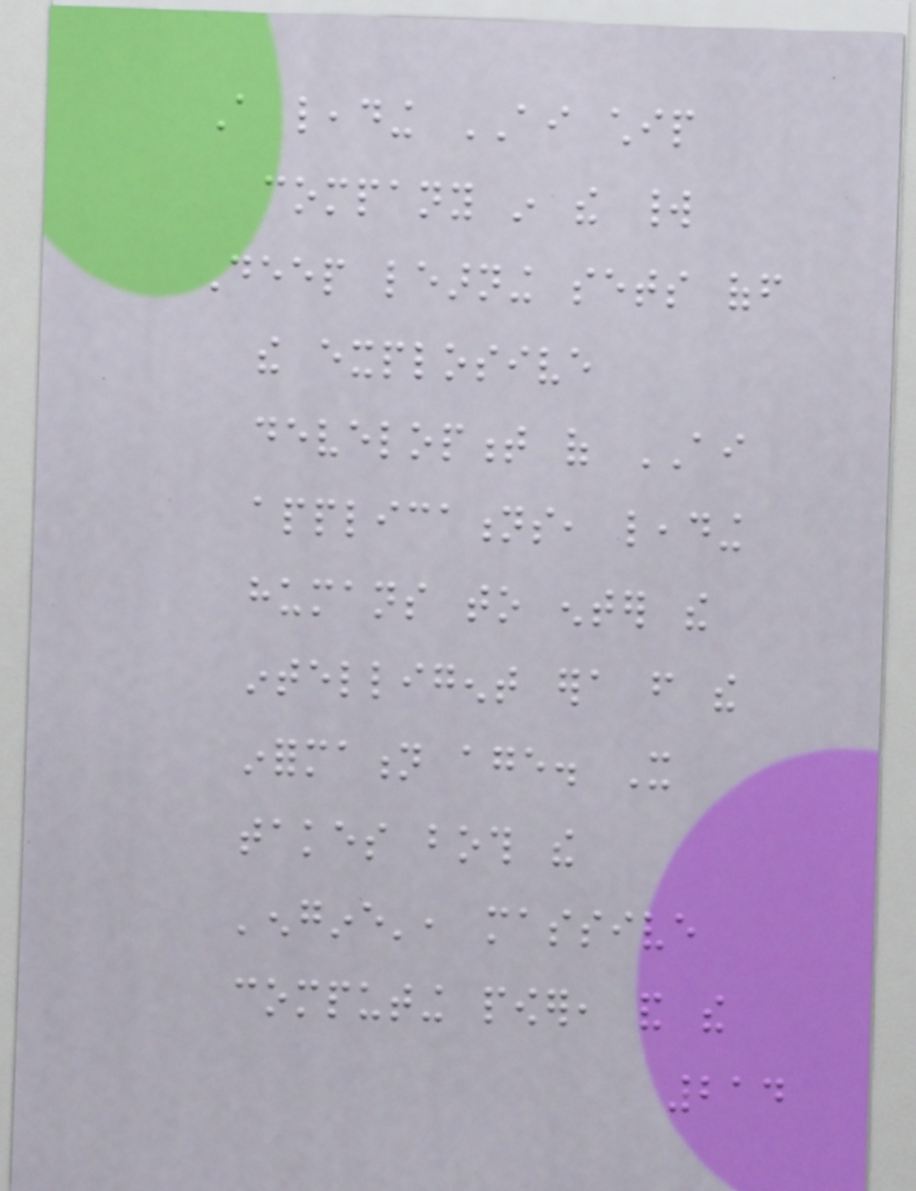A leading AI chip
company in the world
Deep learning sets off
the explosive
development of AI
applications, leading
humans to enter the
intelligent era from the
information age. It
takes both the
'engine', massive
computing power, and the
214
